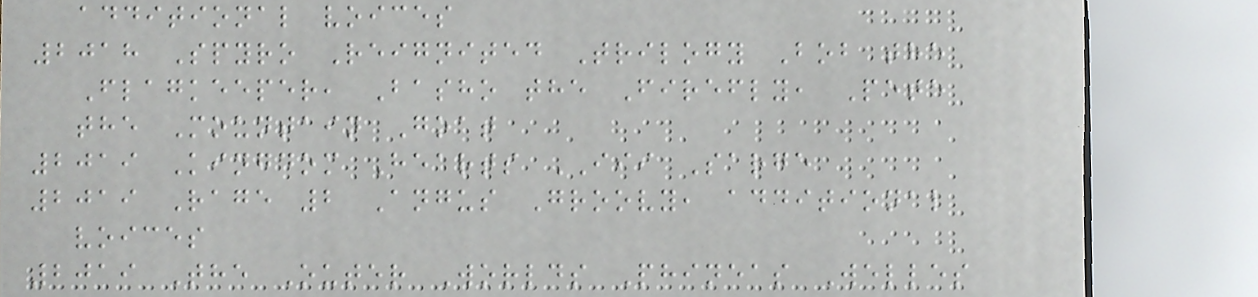additional voices
2018 Spyro Reignited Trilogy Bob the
Flagkeeper, Basho the Firefly, Pete
the Mountain Goat
2019 Kingdom Hearts III Sarge
2019 Rage 2 Angus Groovy, additional
voices
2019 The Outer Worlds Phineas Welles
